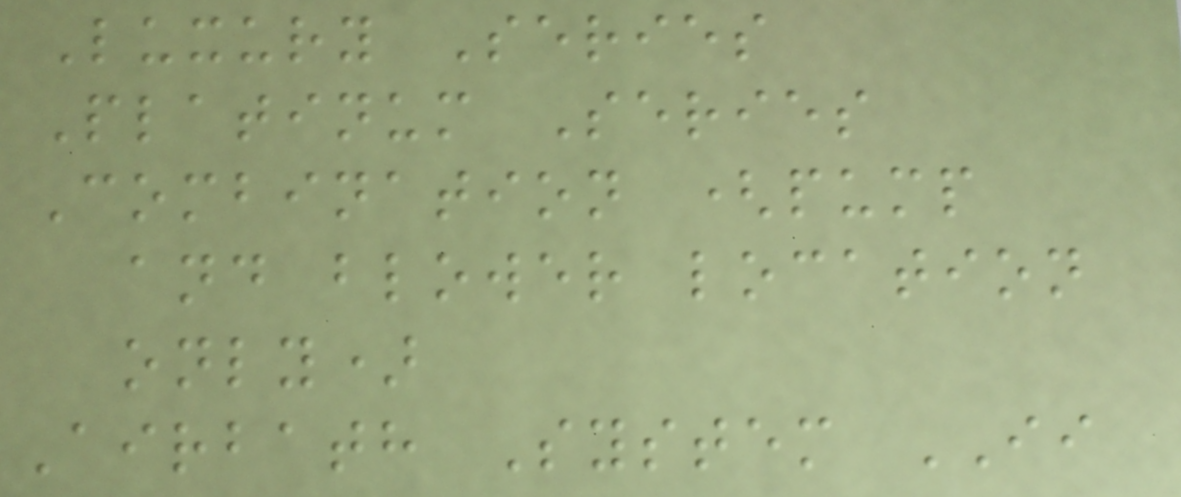Luxury Series
Platinum Series
Combination (pump
and blower location
only)
Airbath System II
